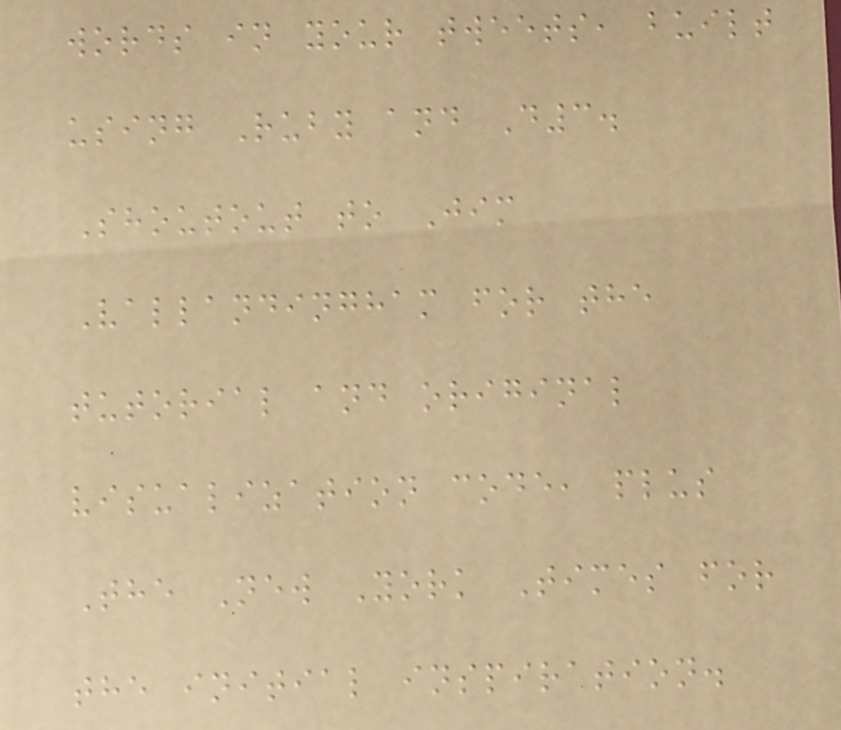words in your tweets, built
using Ruby and D3.
Shoutout to Jim
Vallandingham for the
tutorial and original
visualization code, plus
The New York Times for
the initial inspiration.
